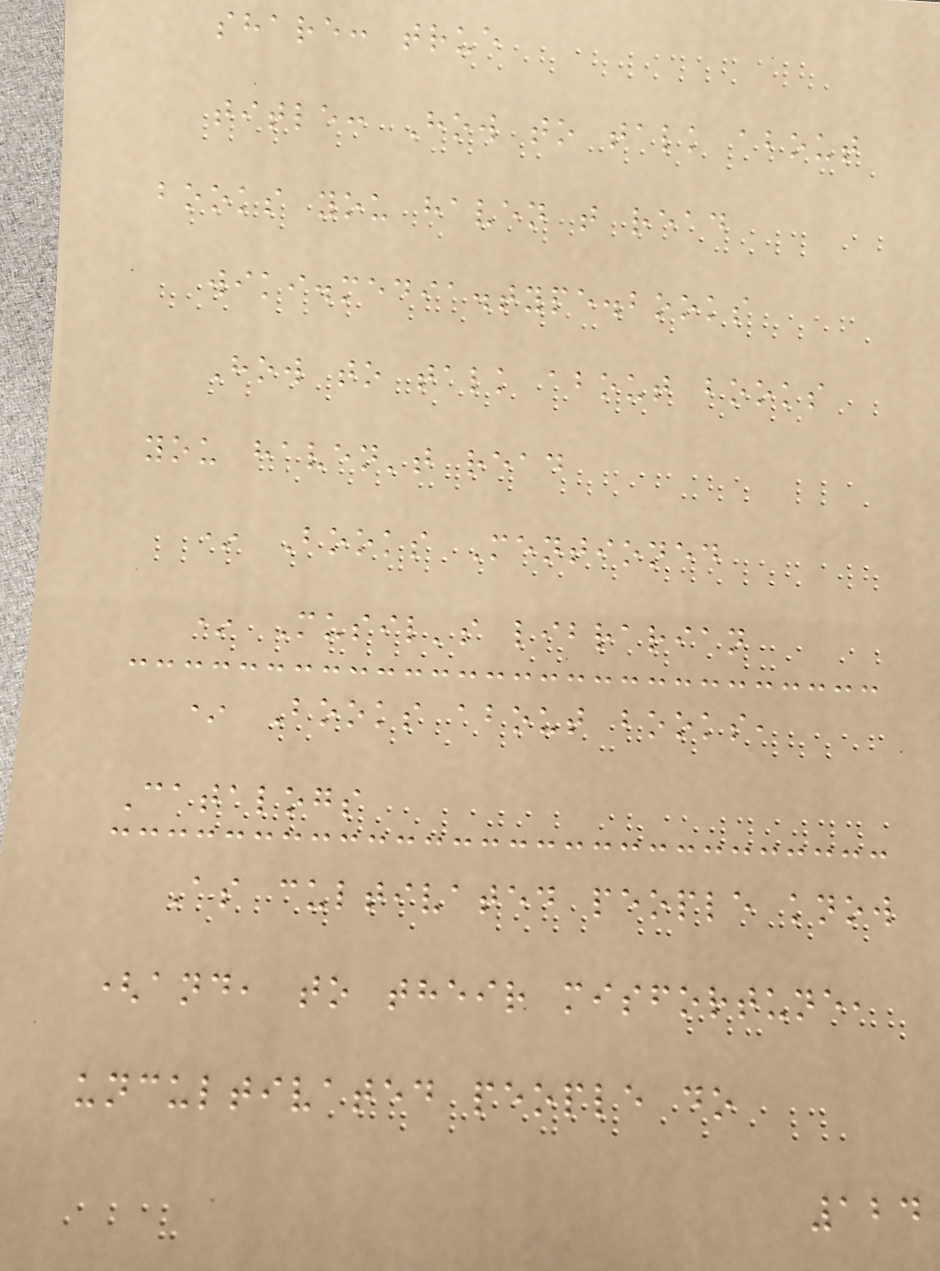share: true
title: How to talk about
books you haven t read
wiki.media.type.books
How to talk about books
you haven't read
* Books Mentioned
* Musil's librarian
* Books about books,
Catalogs
As cultivated people know
(and, to their misfortune,
uncultivated people do
124
